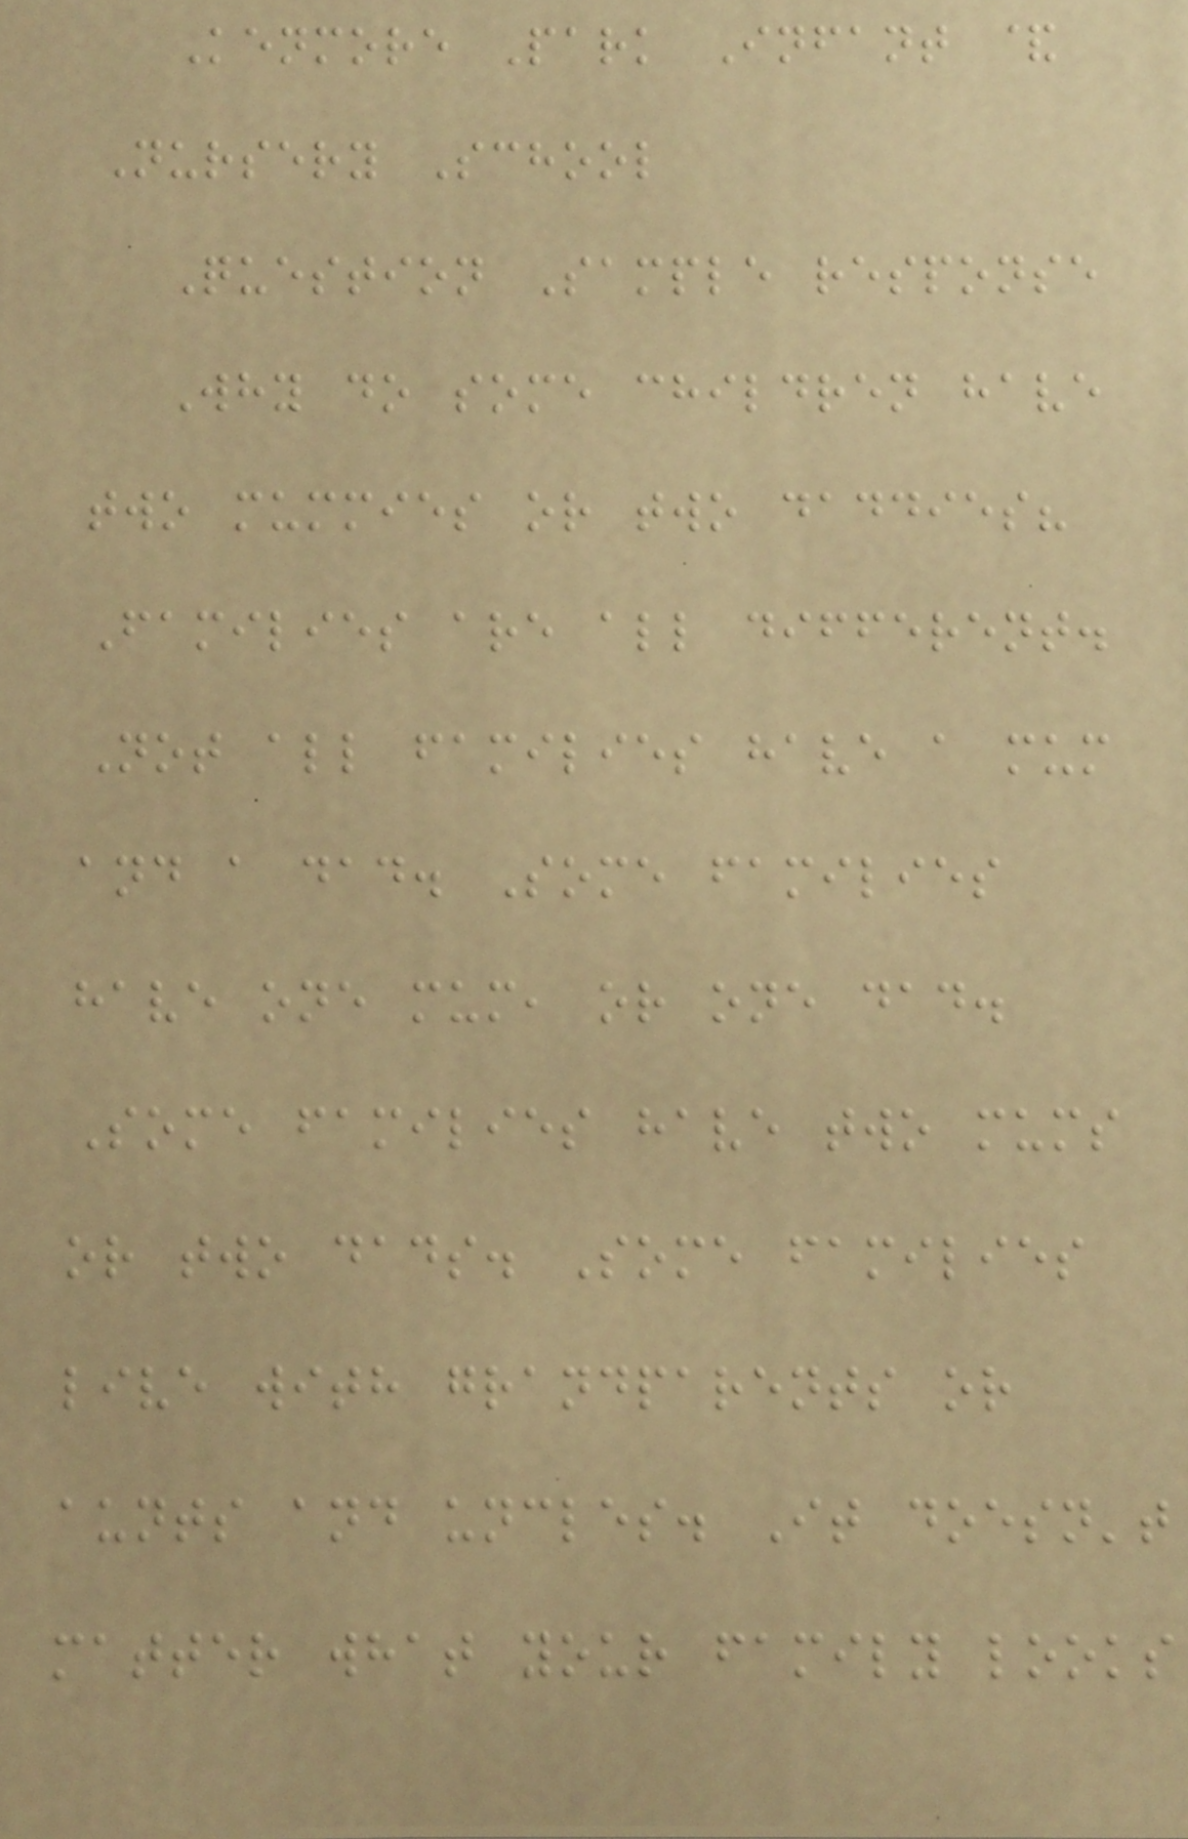Kenmore Park Infant &
Nursery School
Question Sample response
Why do some children have
two mummies or two daddies?
Families are all different.
Not all families have a mum
and a dad. Some families
have one mum, or one dad.
Some families have two mums
or two dads. Some families
live with grandparents or
aunts and uncles. It doesn't
matter what your family looks
